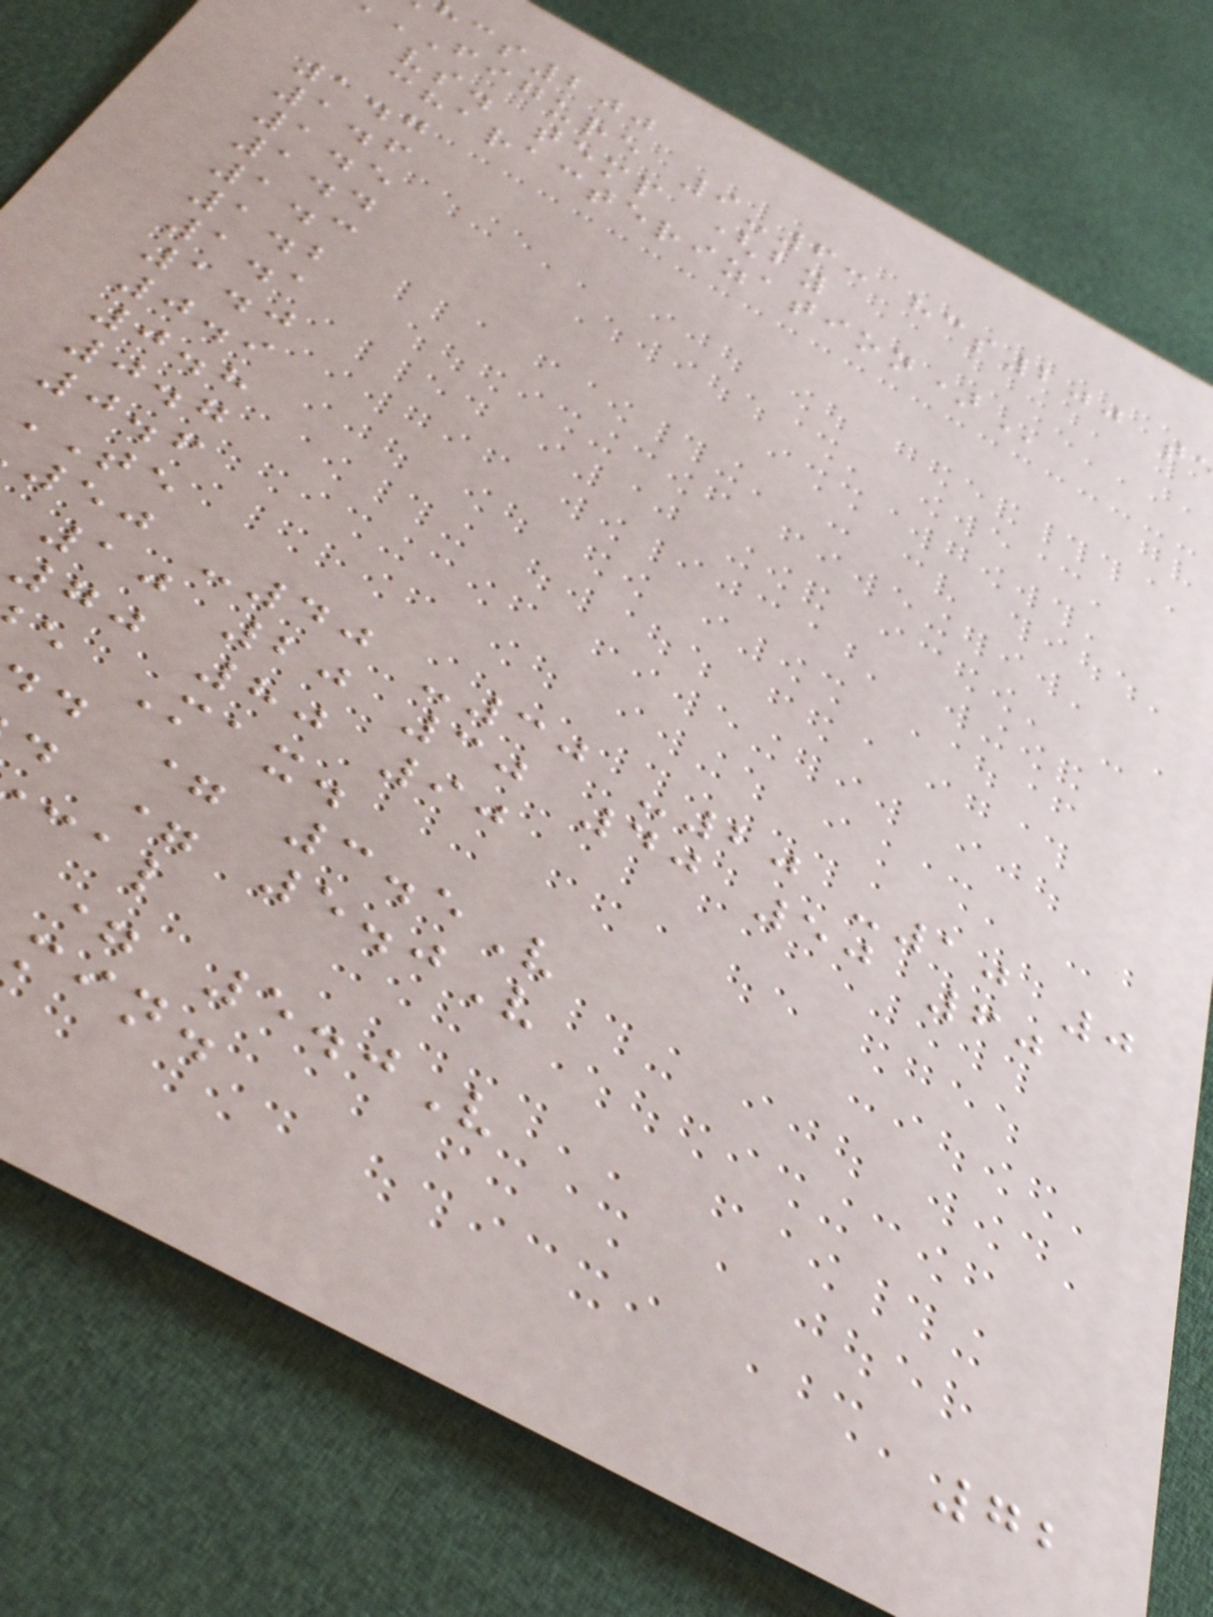hcs200
FIGURE 9-6: hcs200
vs. temp (by
1.7
1.6
1.5
1.4
1.3
1.2
1.1
1.0
0.9
0.8
0.7
0.6
TE
50 -40 -30 -20 -10 0
10 20 30 40 50 60
70 80 90
e Max.
d = 3.5V
d = 5.0V
= 5.0V
min.
72
